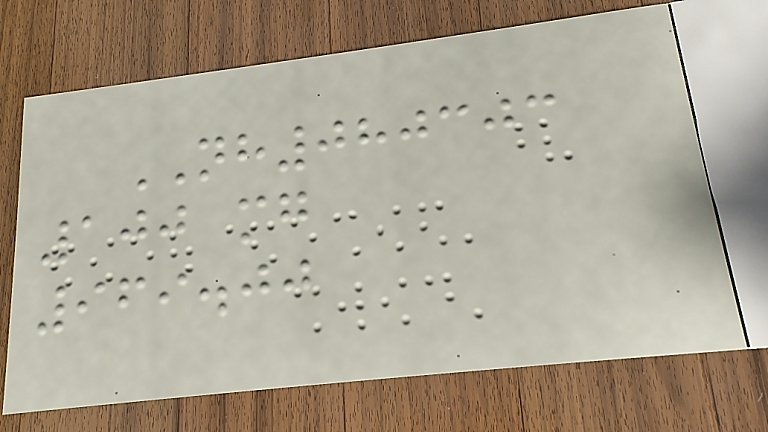NH080303
100 mg
969.00
